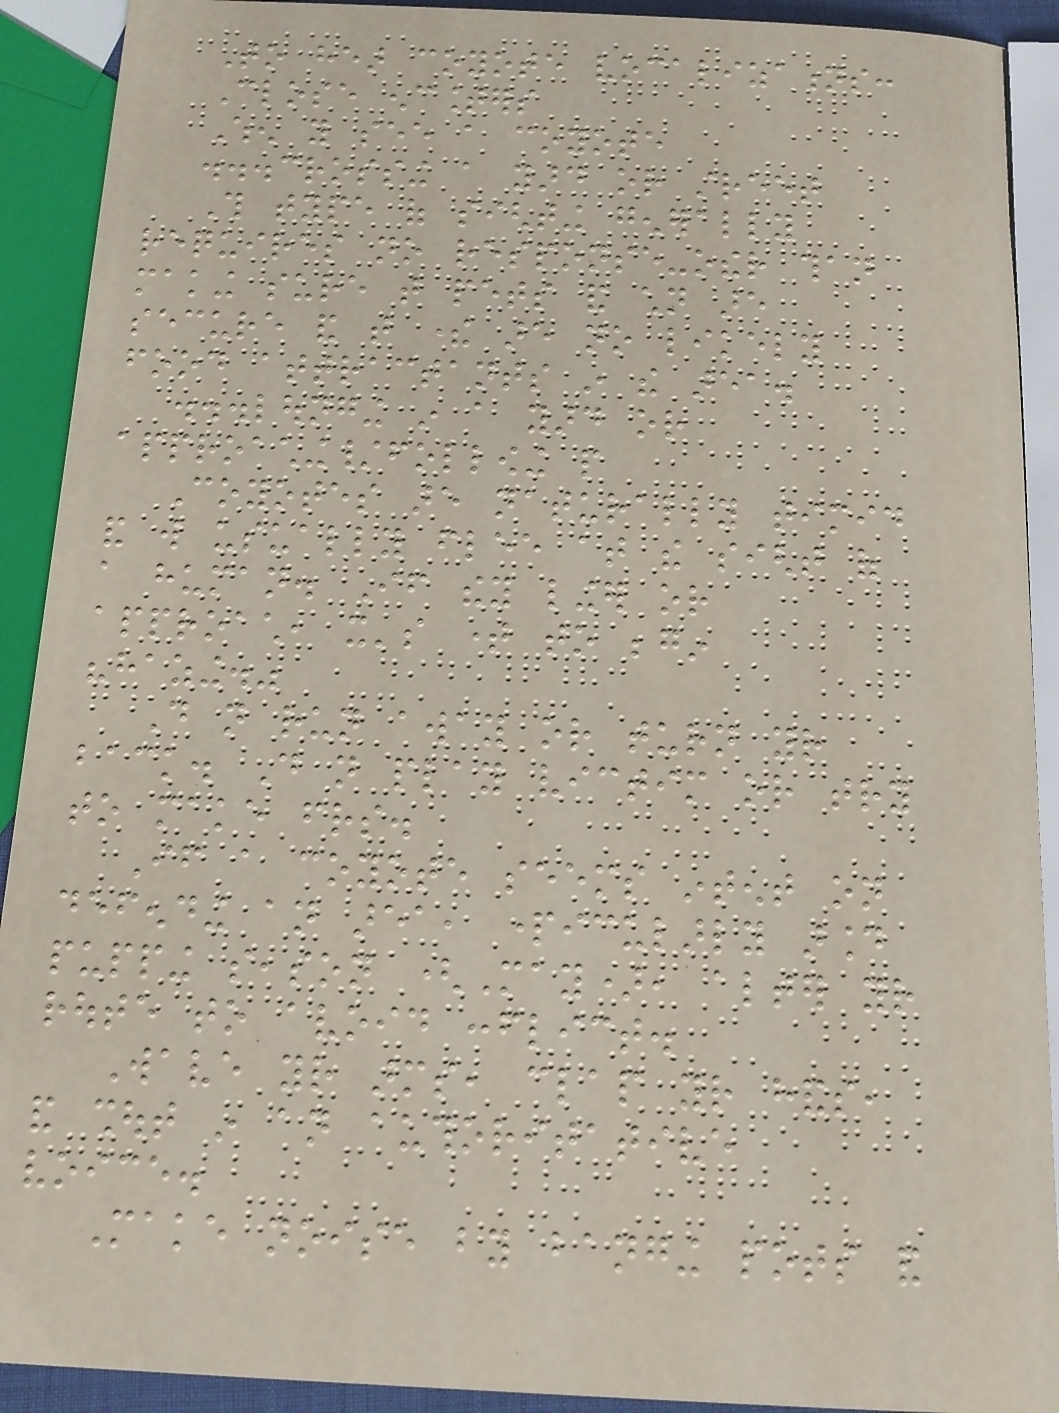To hear coyote vocalizations:
Close encounters
When you see a coyote
...crossing a yard or street
This type of sighting generally
requires no response-other than
making sure that pets and children are
secure and that there are no likely
food attractants in the area.
...lounging in a yard or
approaching/following people
Coyotes are naturally timid
and will usually flee at the sight of
a human. If they linger or
approach, it's time to begin
"hazing."
Do not run away or turn your
back. Do not play victim or try
to make friends.
If a coyote seems intent on
defending an area, particularly around
pupping season (May), alter your
route to avoid conflict.
Wave your arms, clap your hands,
and shout in an authoritative
voice.
Make noise by banging pots and
